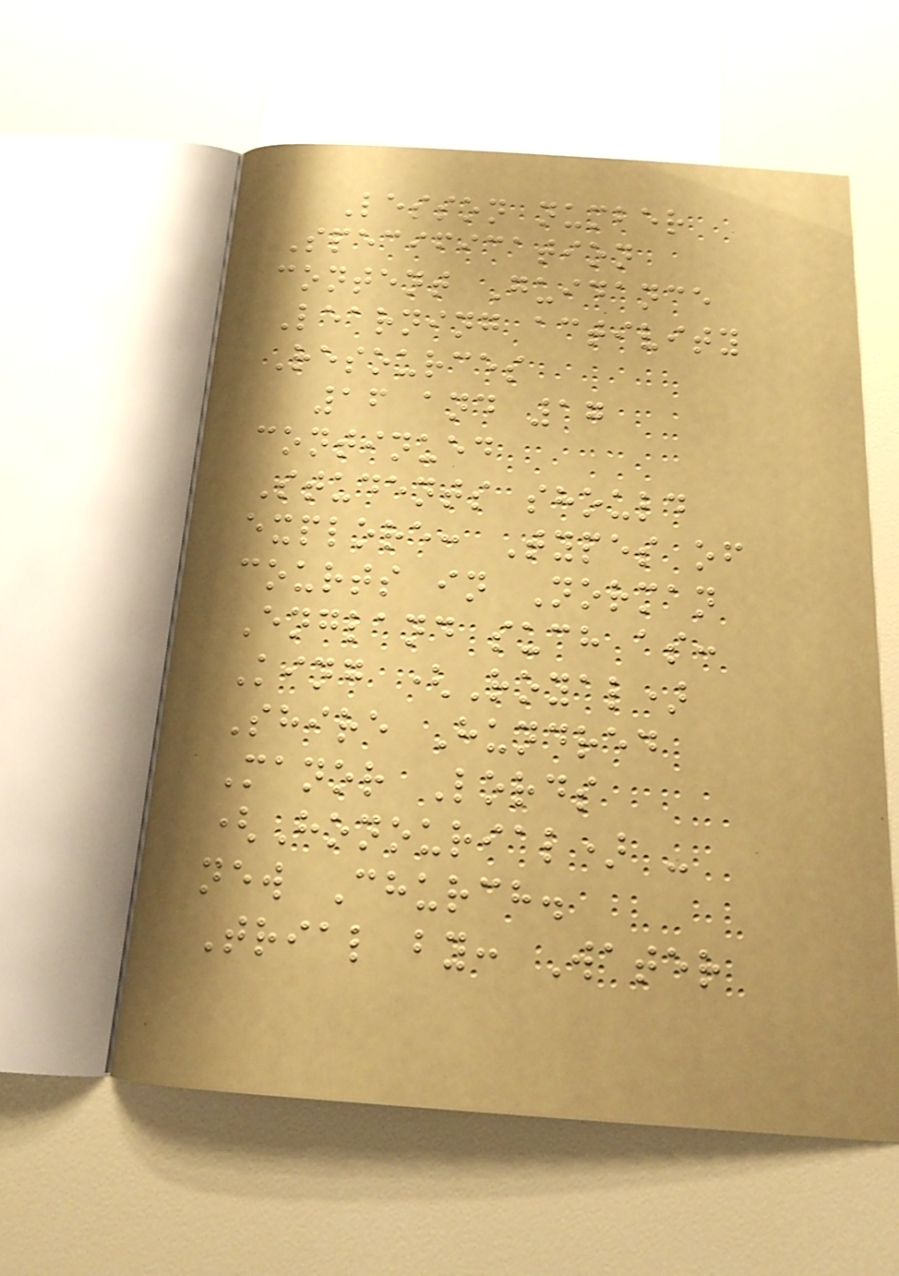Lesson number
Specification
content Guidance
Learning activity
Resources
16 and 17
continued
Students should
explore: Types of
courts in Norman
England such as:
King (Royal)
Shire Hundred
Manor Lords
(Honourial) -
new Church.
Trial by: Water
